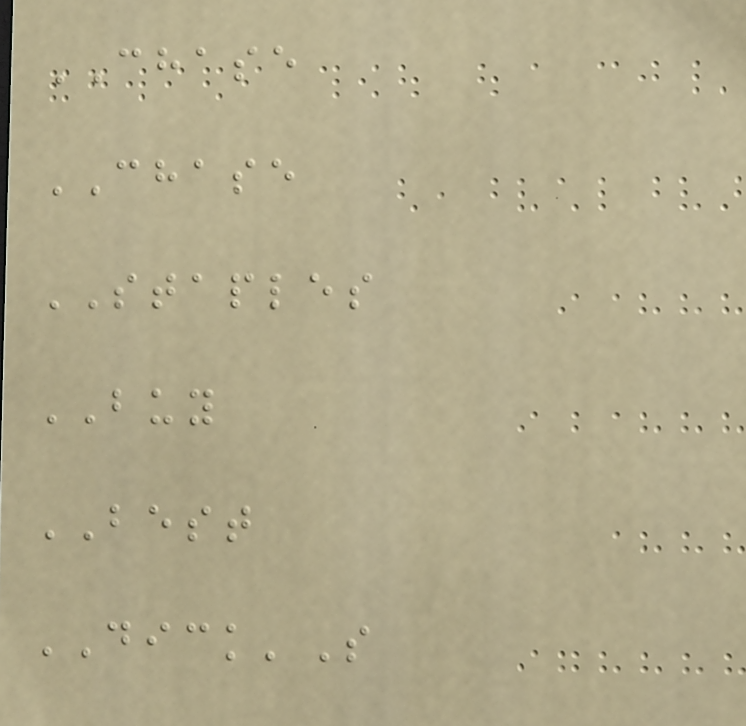CHASE
CHASE
STAPLES
BUY
BEST
DICK'S
